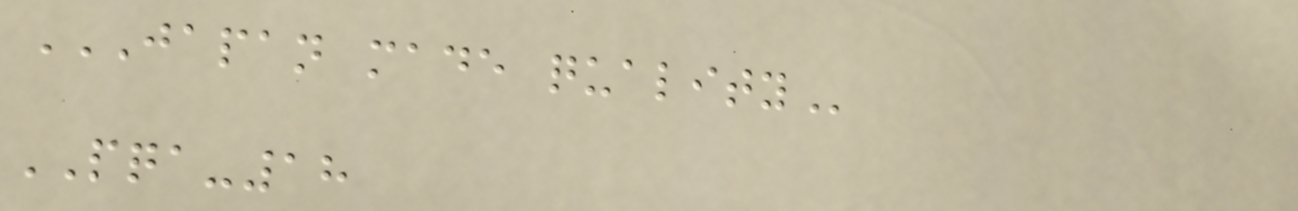JAPAN MADE QUALITY
PQA-18
